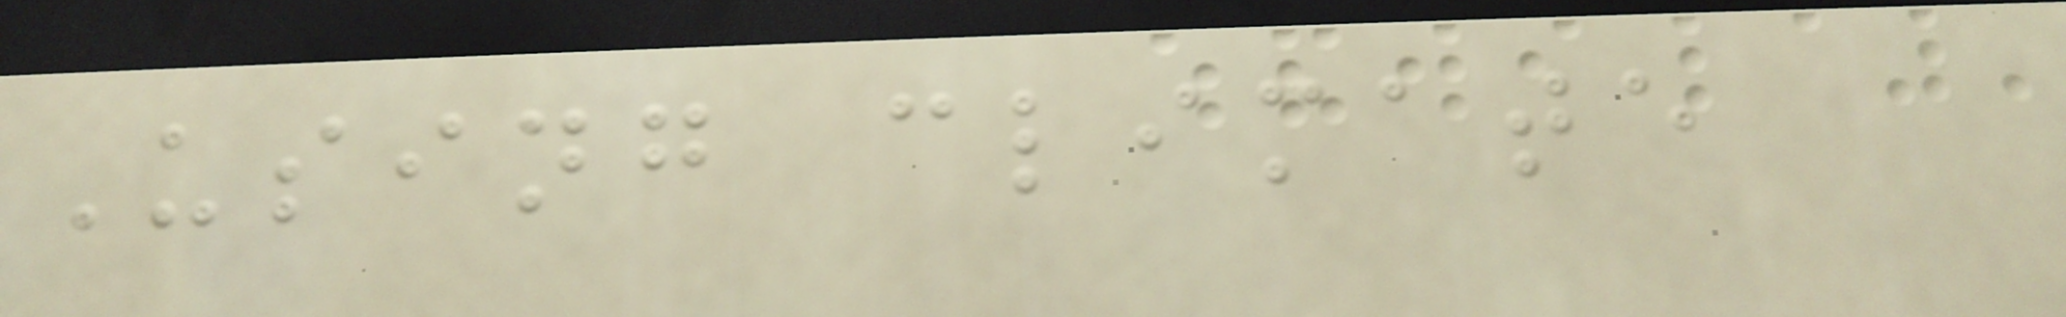Using climate
